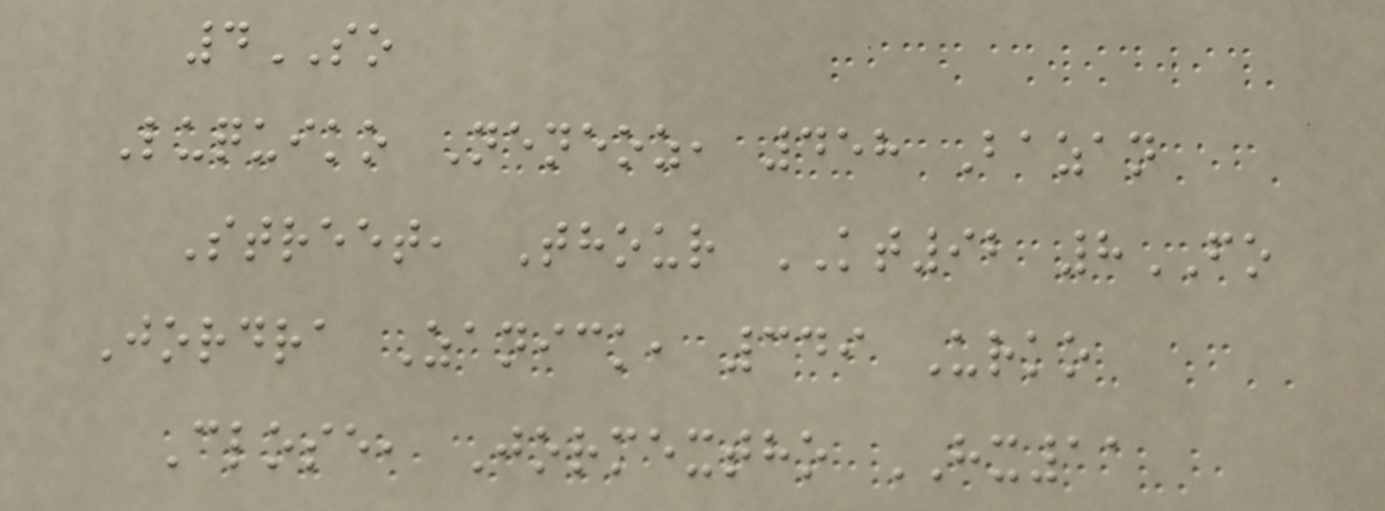4SO
Luquiko Neneoz, 458 Bazan
Street, Thour KT92 8FO
Jordra Zanick, 349 Urko
Close, Jormextho HX11
